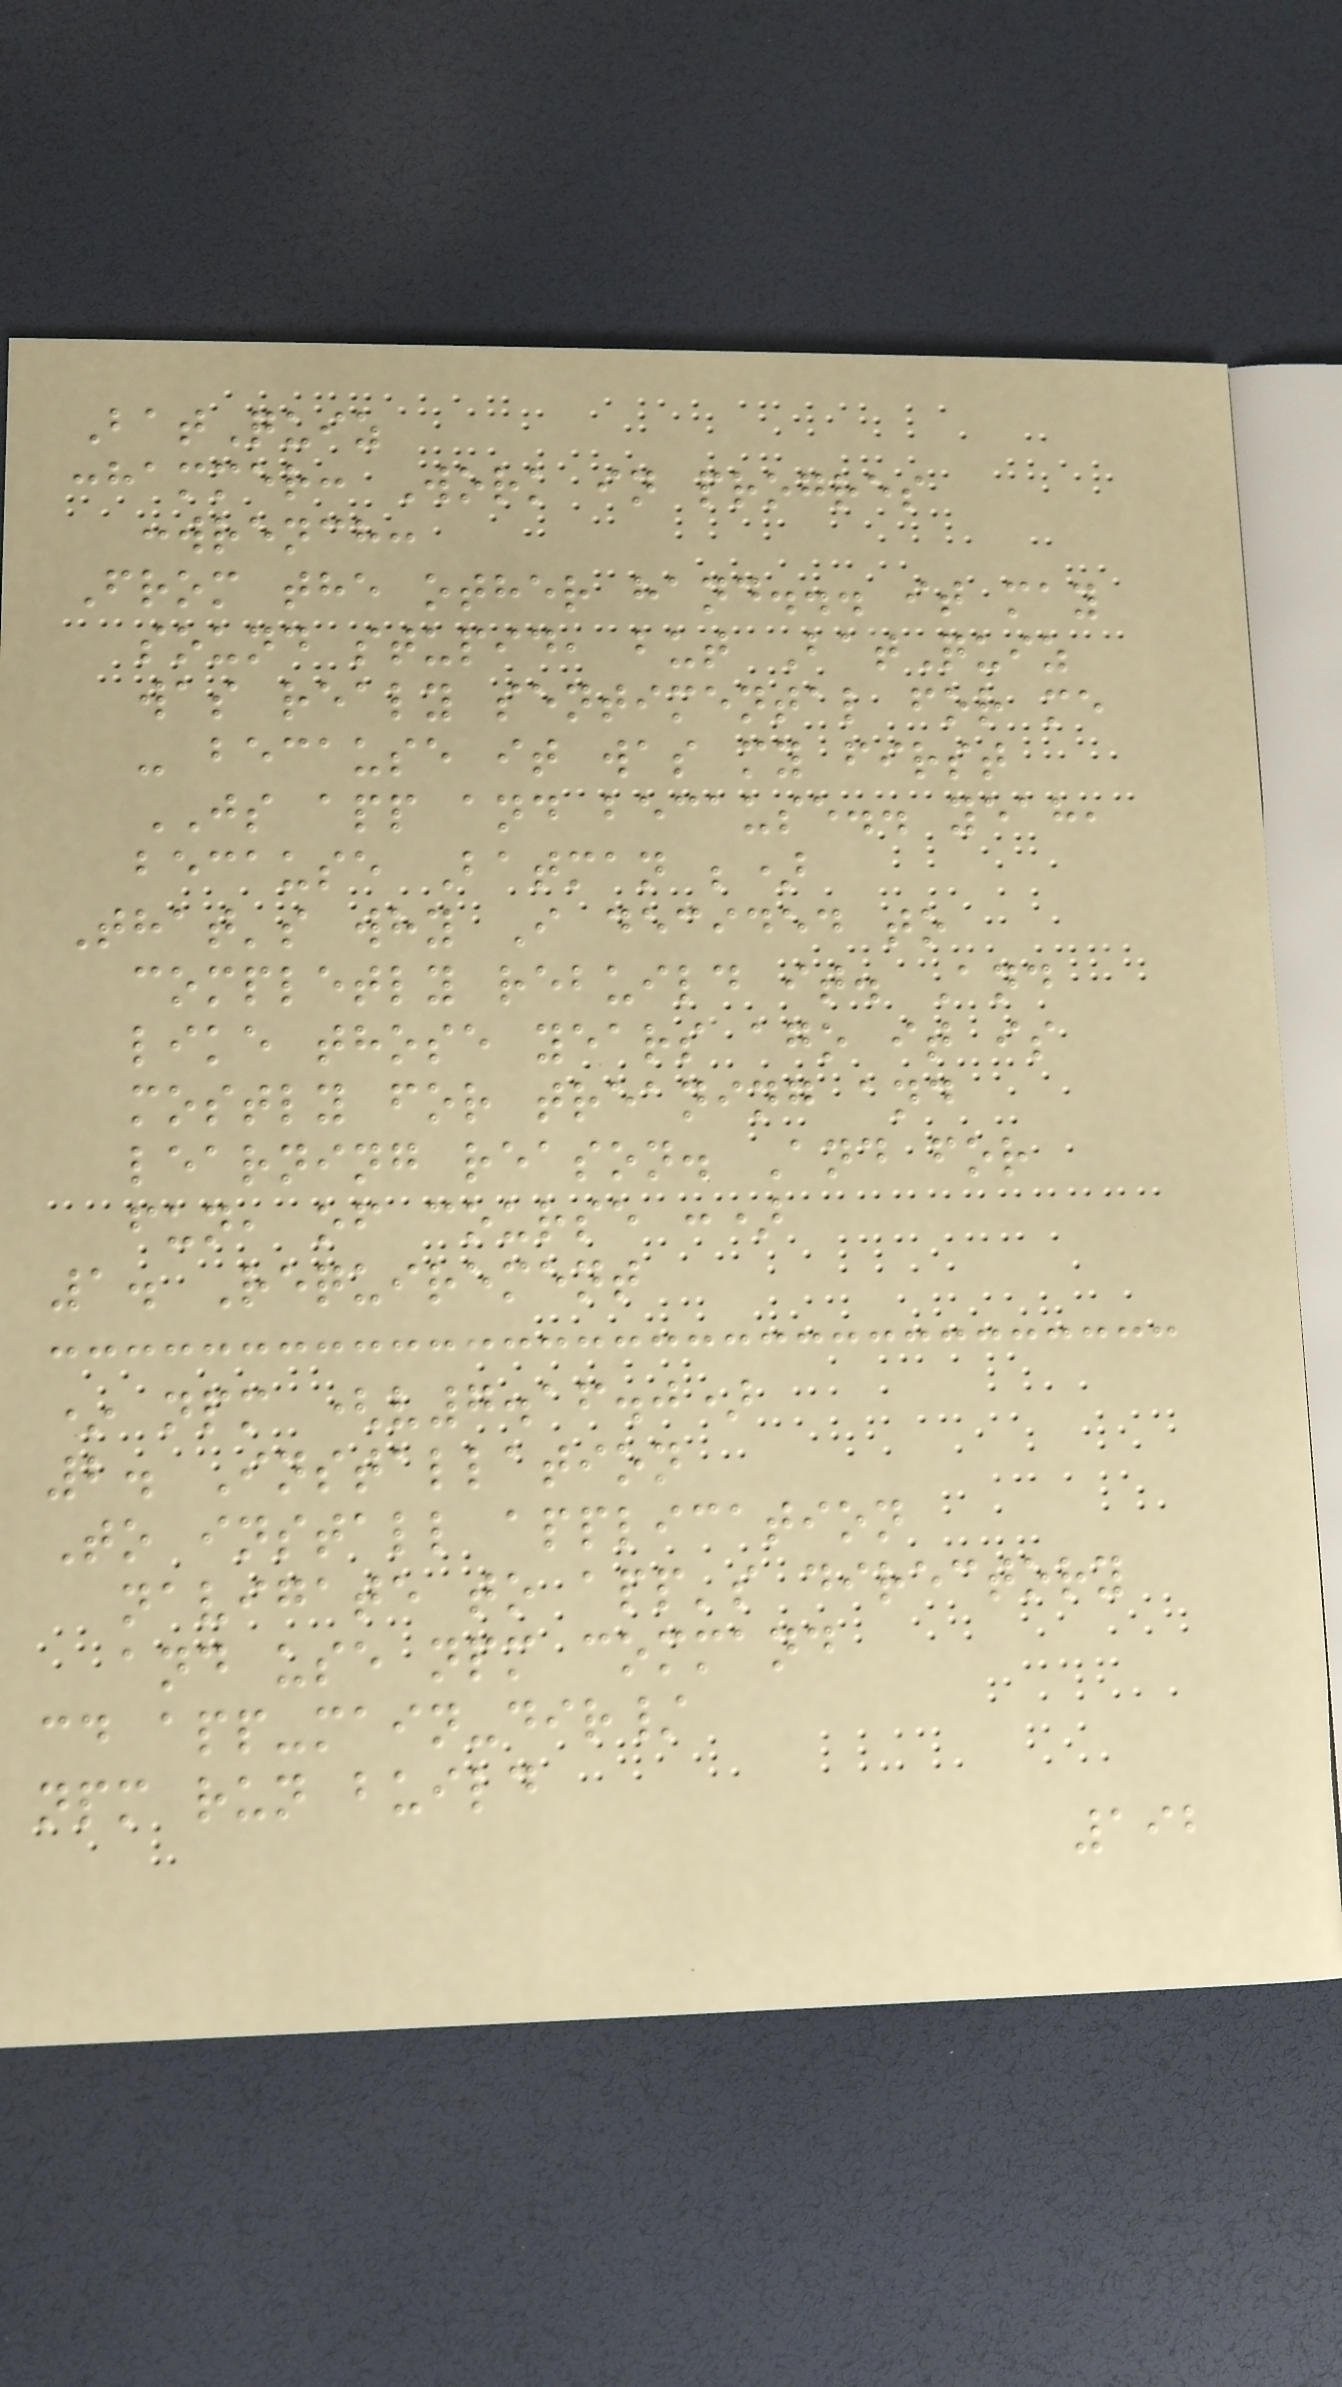BatQuiz
:hammer: Work in progres
:wrench:
From the other hand... it may
sound stupid, but BatQuiz
was realy sentimental for me
- because it was my first
JS app and because.. yeah,
because Batman ;)
That's why I decided to
completly rebuild it. And
like those years ago it is
mostly for treaning and
learning reason. And for
fun, of course :)
1. Requirement
* npm (v7.16.0)
2. Installation
To install application
navigate to app's directory
and use npm command
cd app-main-dir/
npm run build
192
